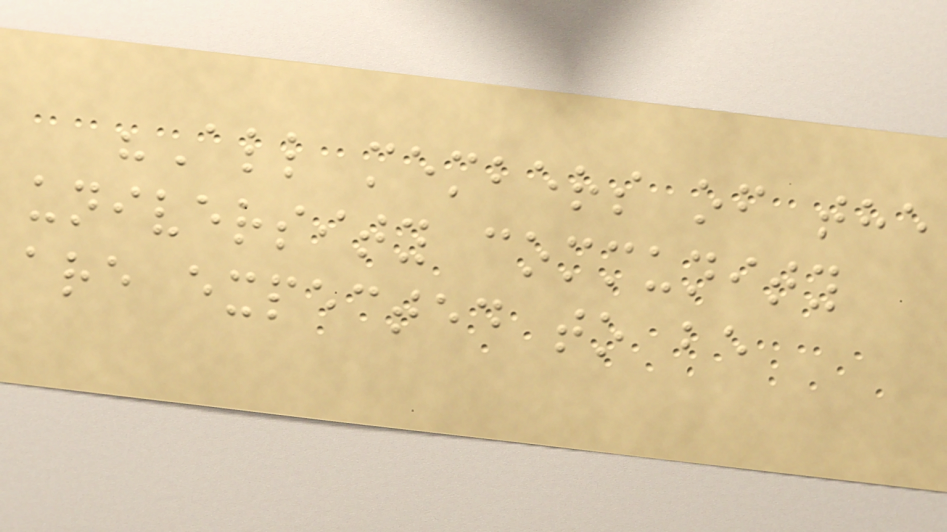"All members of the
university community
are expected to be
